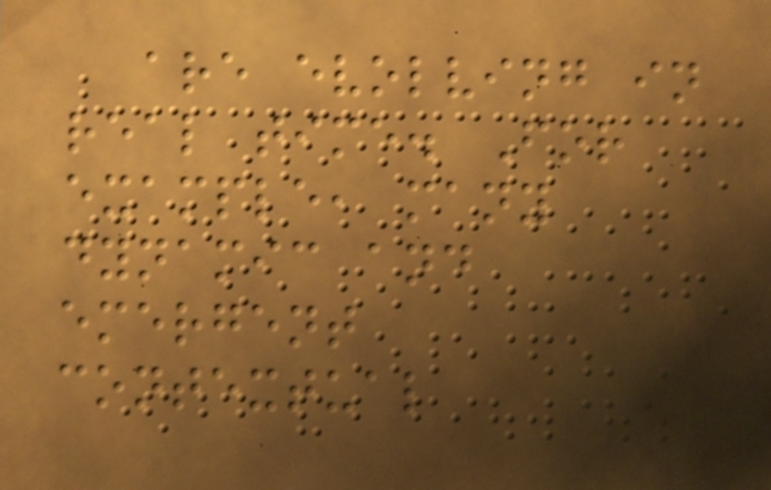are evolving in
real time. For
example, many
dynamic and
emergent
contextual
